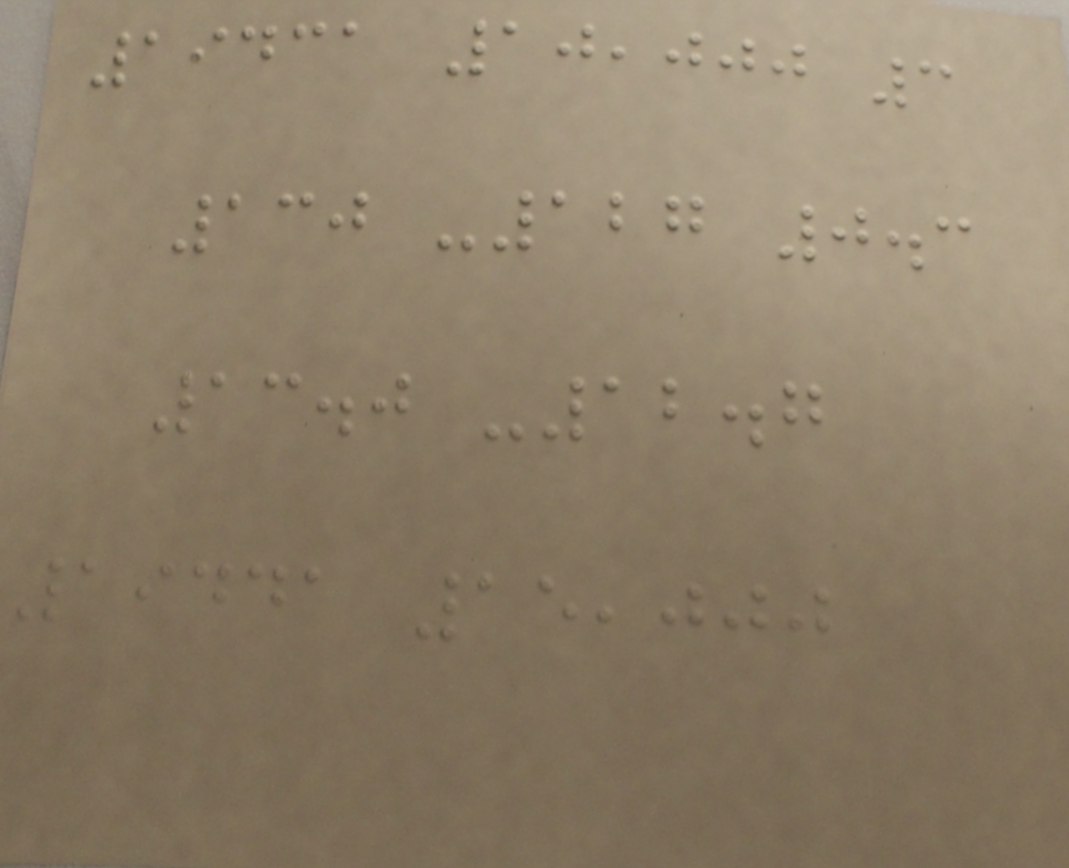19431 10,000 3
130 -127 0.3
13.0 -12.7
19441 15,000
